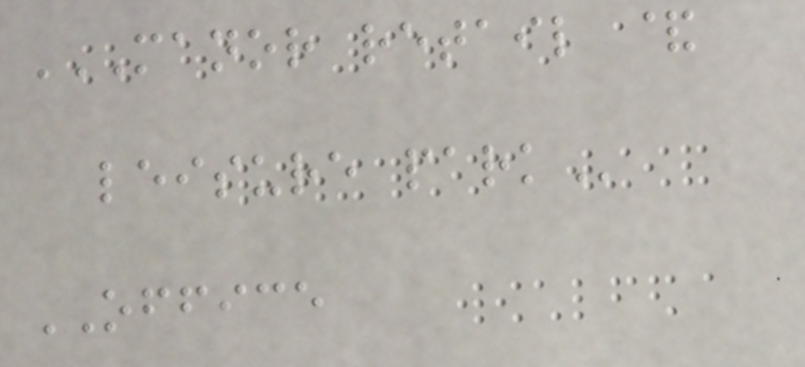MANOR RETAIL &
LEISURE PARK
OFFICE
